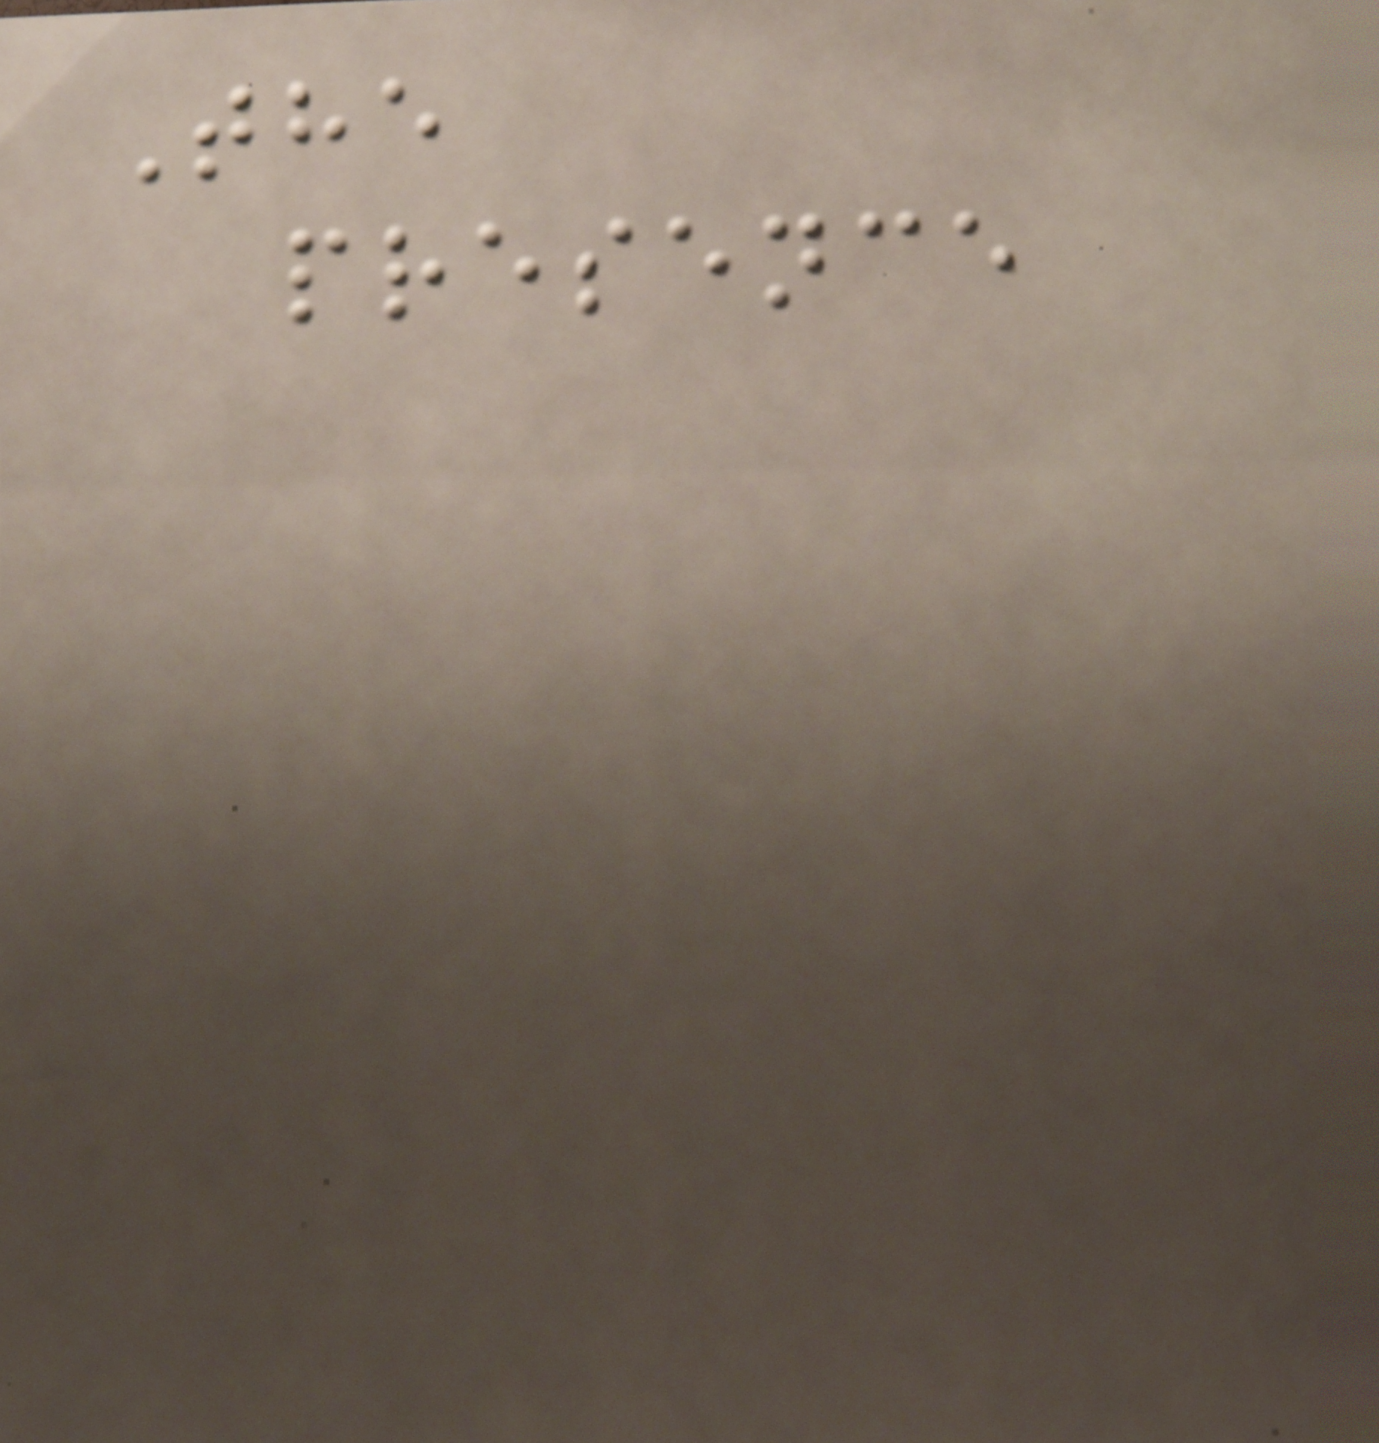The
presence
